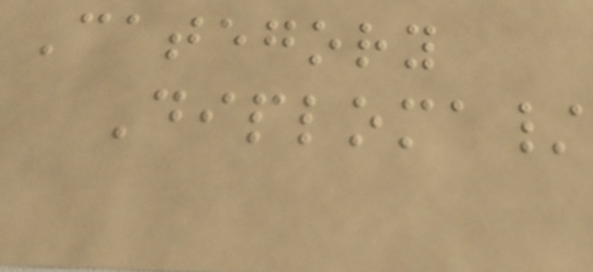Category
Diploma/
